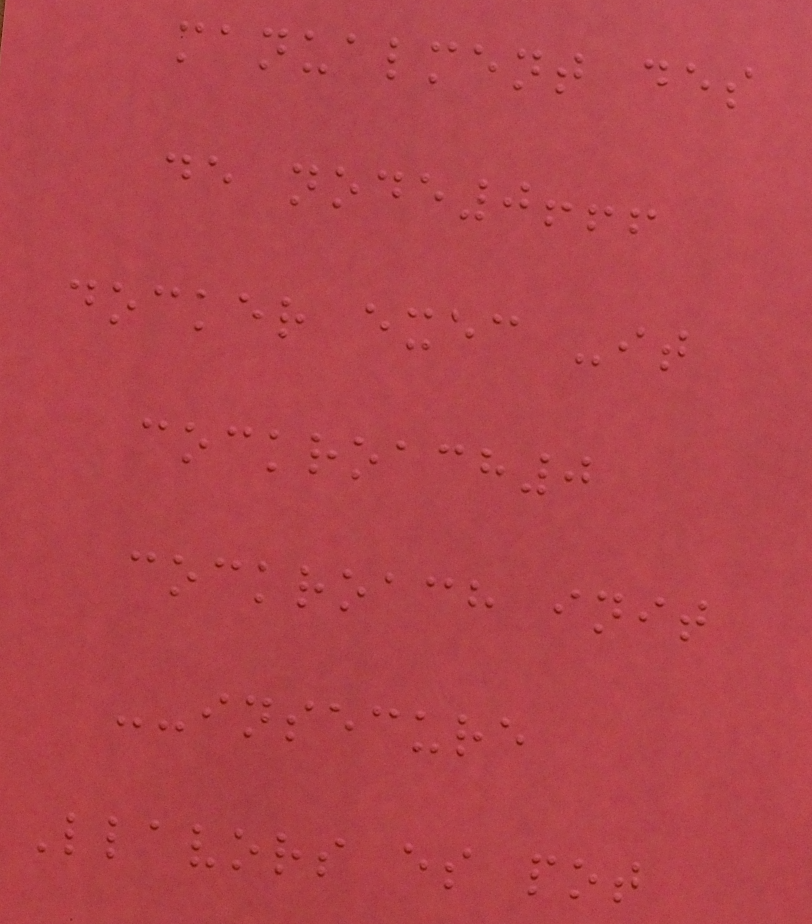manualment des
de node0!!!
docker exec -it
cockroach0
cockroach init
--insecure
Llavors es pot
